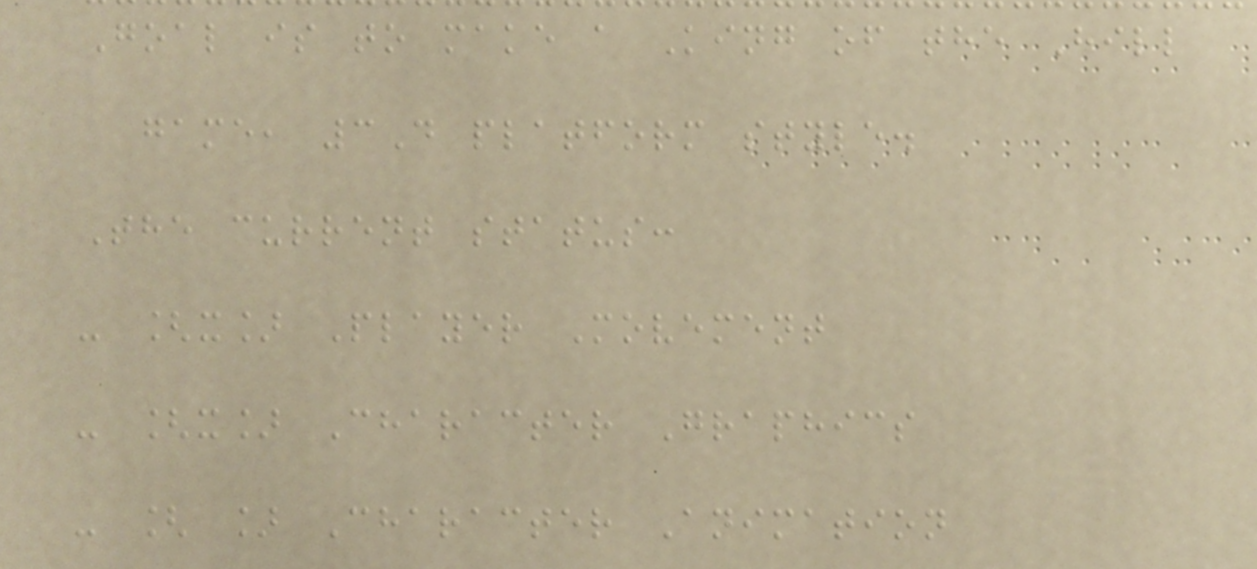Goal is to make a King of the Hill
game, 3D platform style.
The current status:
- [x] Player Movement
- [x] Character Graphics
- [ ] Character Animation
